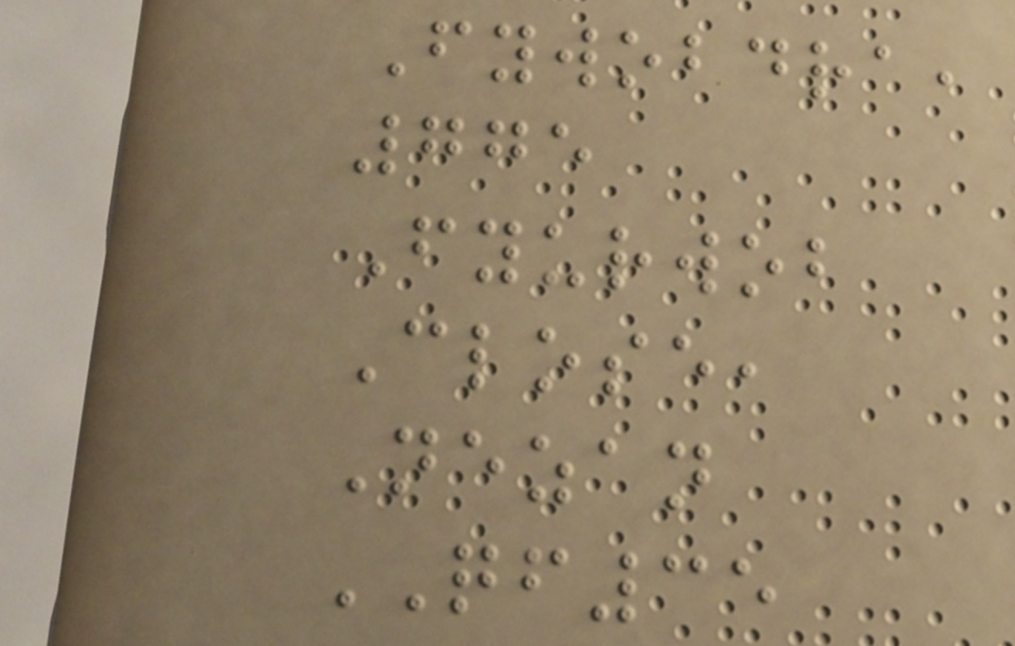Fywobdra,
775
Fyurwob
Close,
Nezan
QF35
